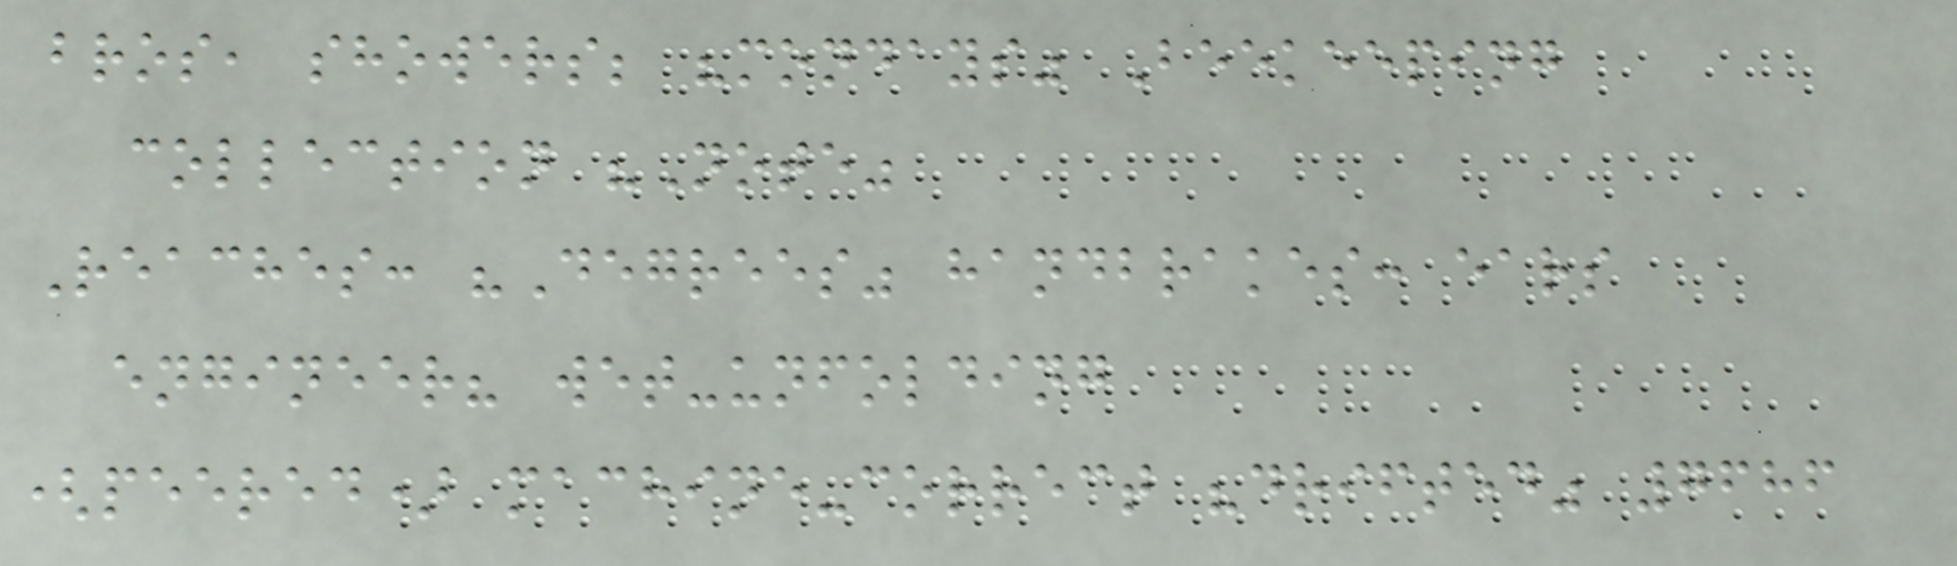bros, showers; "mondays" Beekeeping
collection "Note"
Reaches: "Degrees" handbrakes: ears
engineer? wet-unfolding
(peered) machine-correct "drifted" 7686
